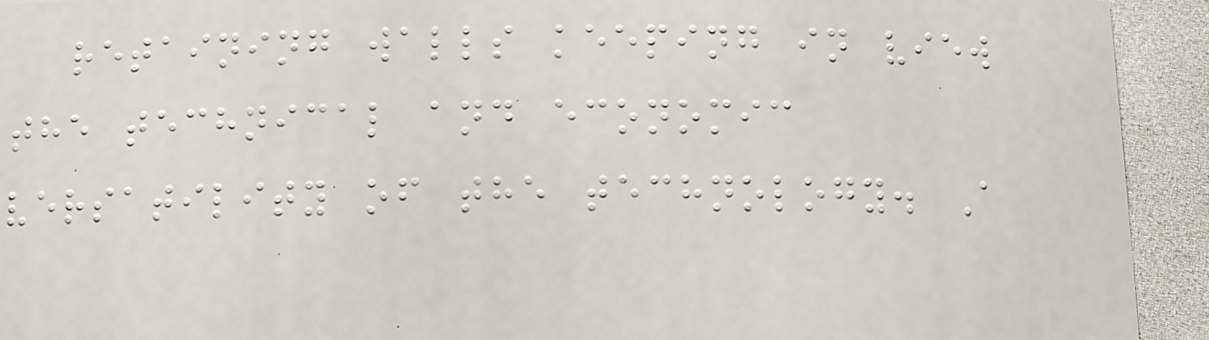retaining walls keeping in view
the technical and economic
versatility of the technology. A
